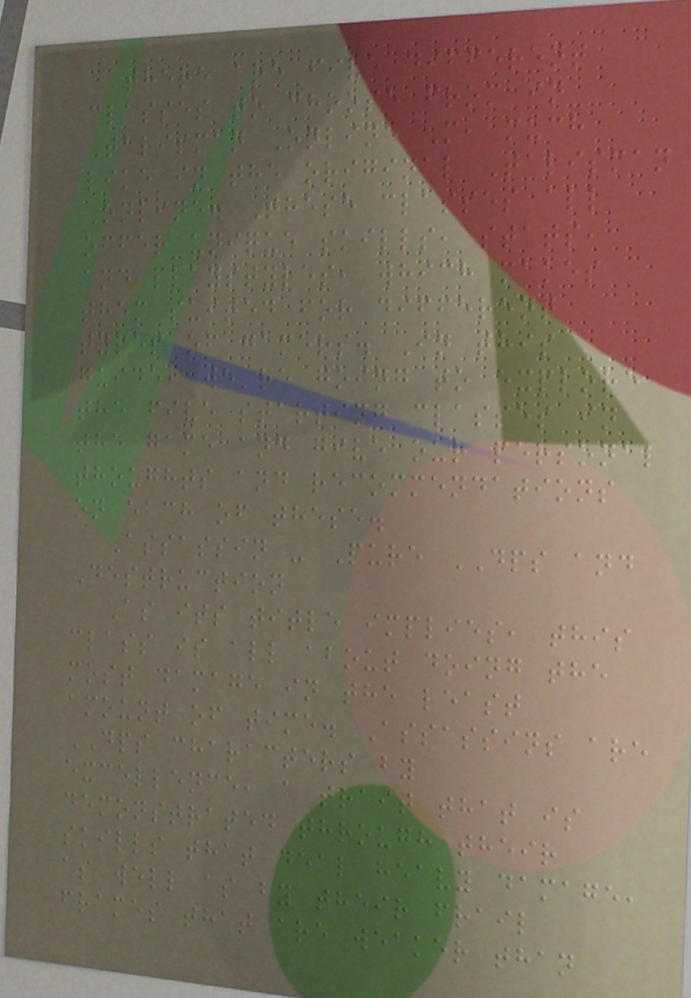there are five different
classes to choose from in
Talisman Online M, much
like in the original Talisman
Online. These classes all
offer unique skills, stats,
and playstyles, which makes
them suited for different
types of gamers. In this
guide, we're going to explore
the five starting classes in
the game and give our personal
thoughts and recommendations
on each of these.
Assassin - Pure DPS and
Destruction
As its title implies, this
class is all about doing the
most damage in the least
amount of time. Assassins are
DPS characters by
excellence, a trait that is
demonstrated through their
skills that deal heavy damage,
as well as by their frail
frames that are weaker than
